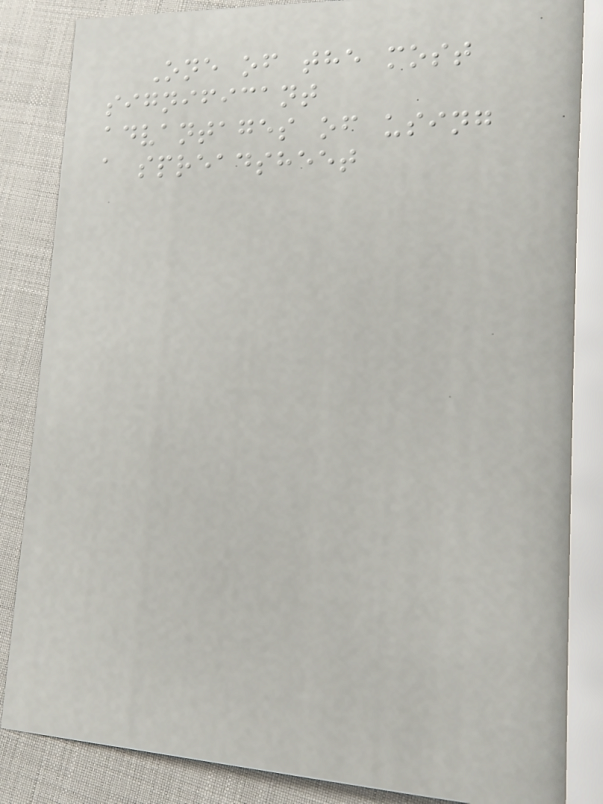One of the most
significant
advantages of using
a spreadsheet
